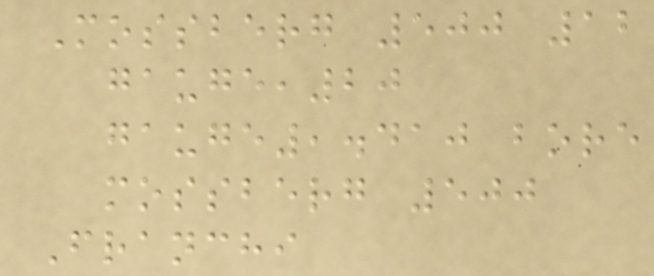Mossberg 500 12
gauge,20
gauge,.410 bore
mossberg 500
Franchi
